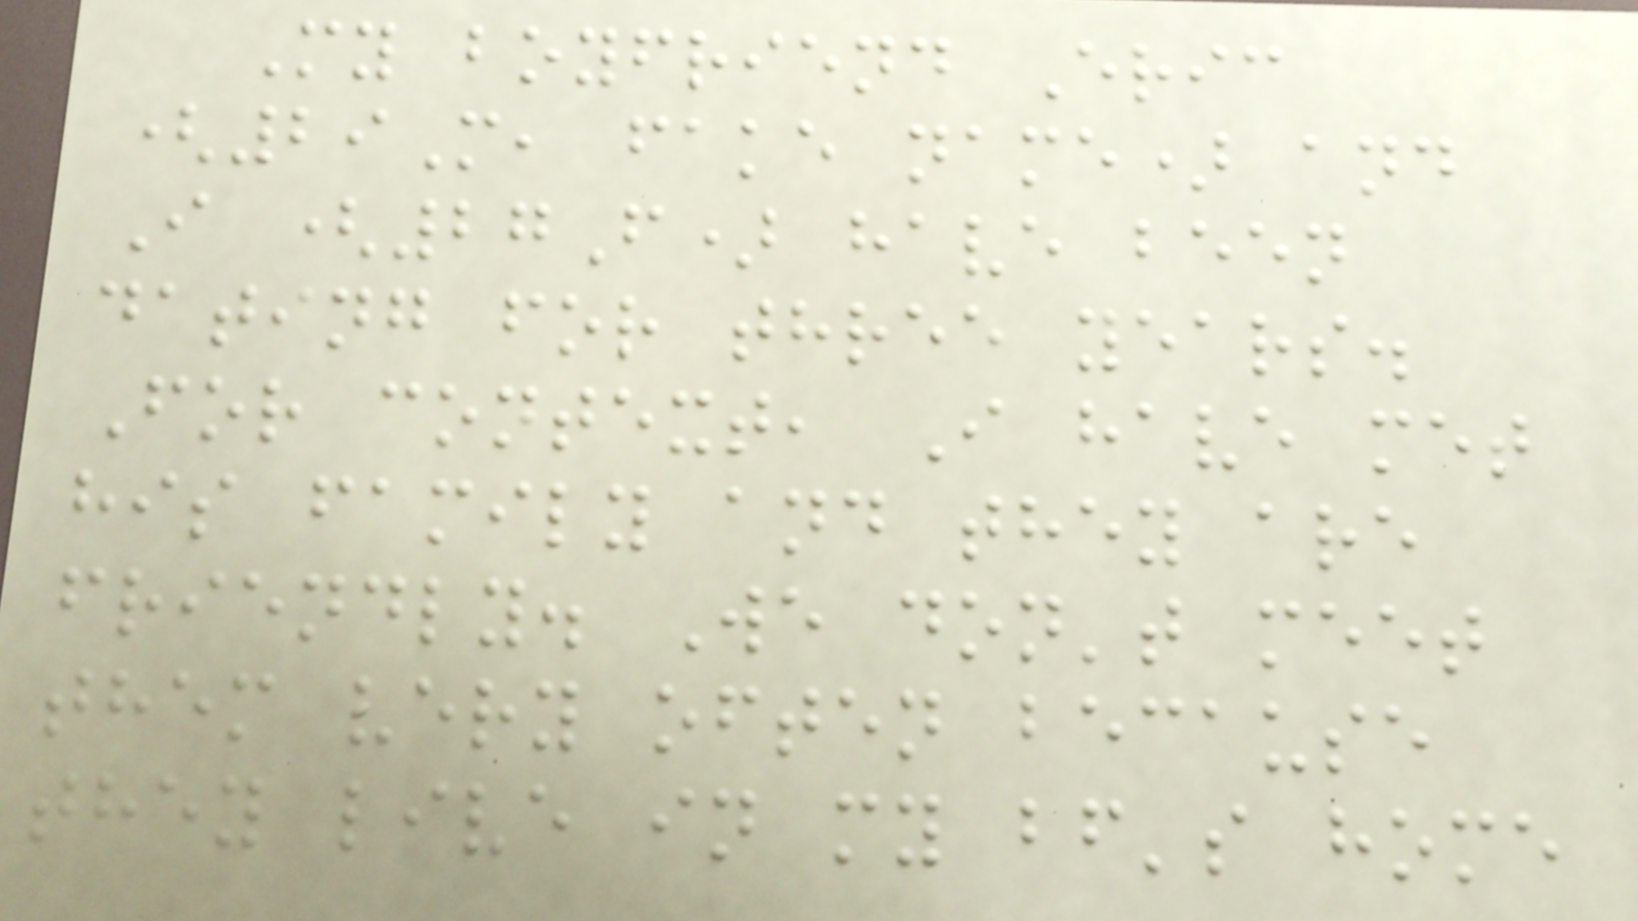My boyfriend Eric
(29M, fake name) and
I (27F) have been
dating for three years.
For context, I have met
his family and they are
friendly. We don't meet
them very often because
they live in my bf's home
